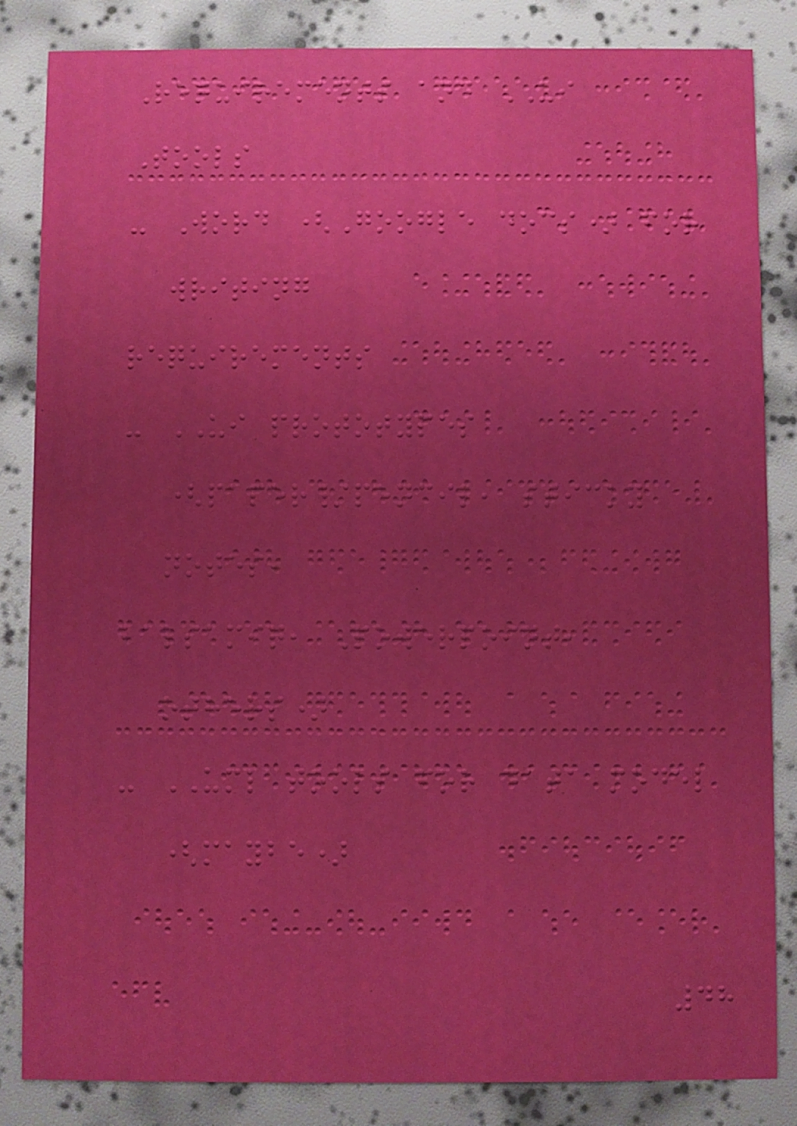Requirements and UI
Tools
- Word (Google docs) for
writing
requirements
- UI prototypes
(paper/pencil, sticky
notes,
balsamiq, Powerpoint,
others)
- UML tools for data model
(maybe)
48
